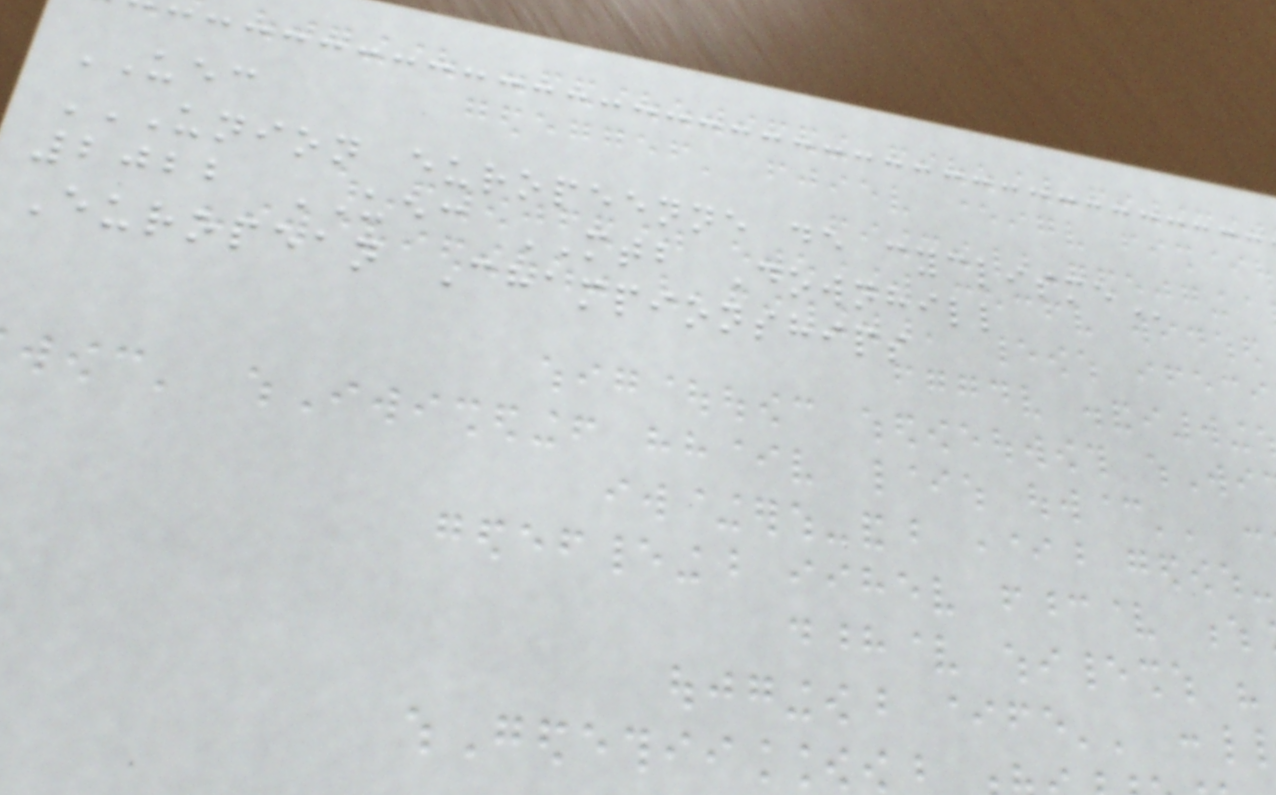UEC
UNION EUROPEENNE DE CYCLISME
2022 UEC MTB Downhill
European Championships
